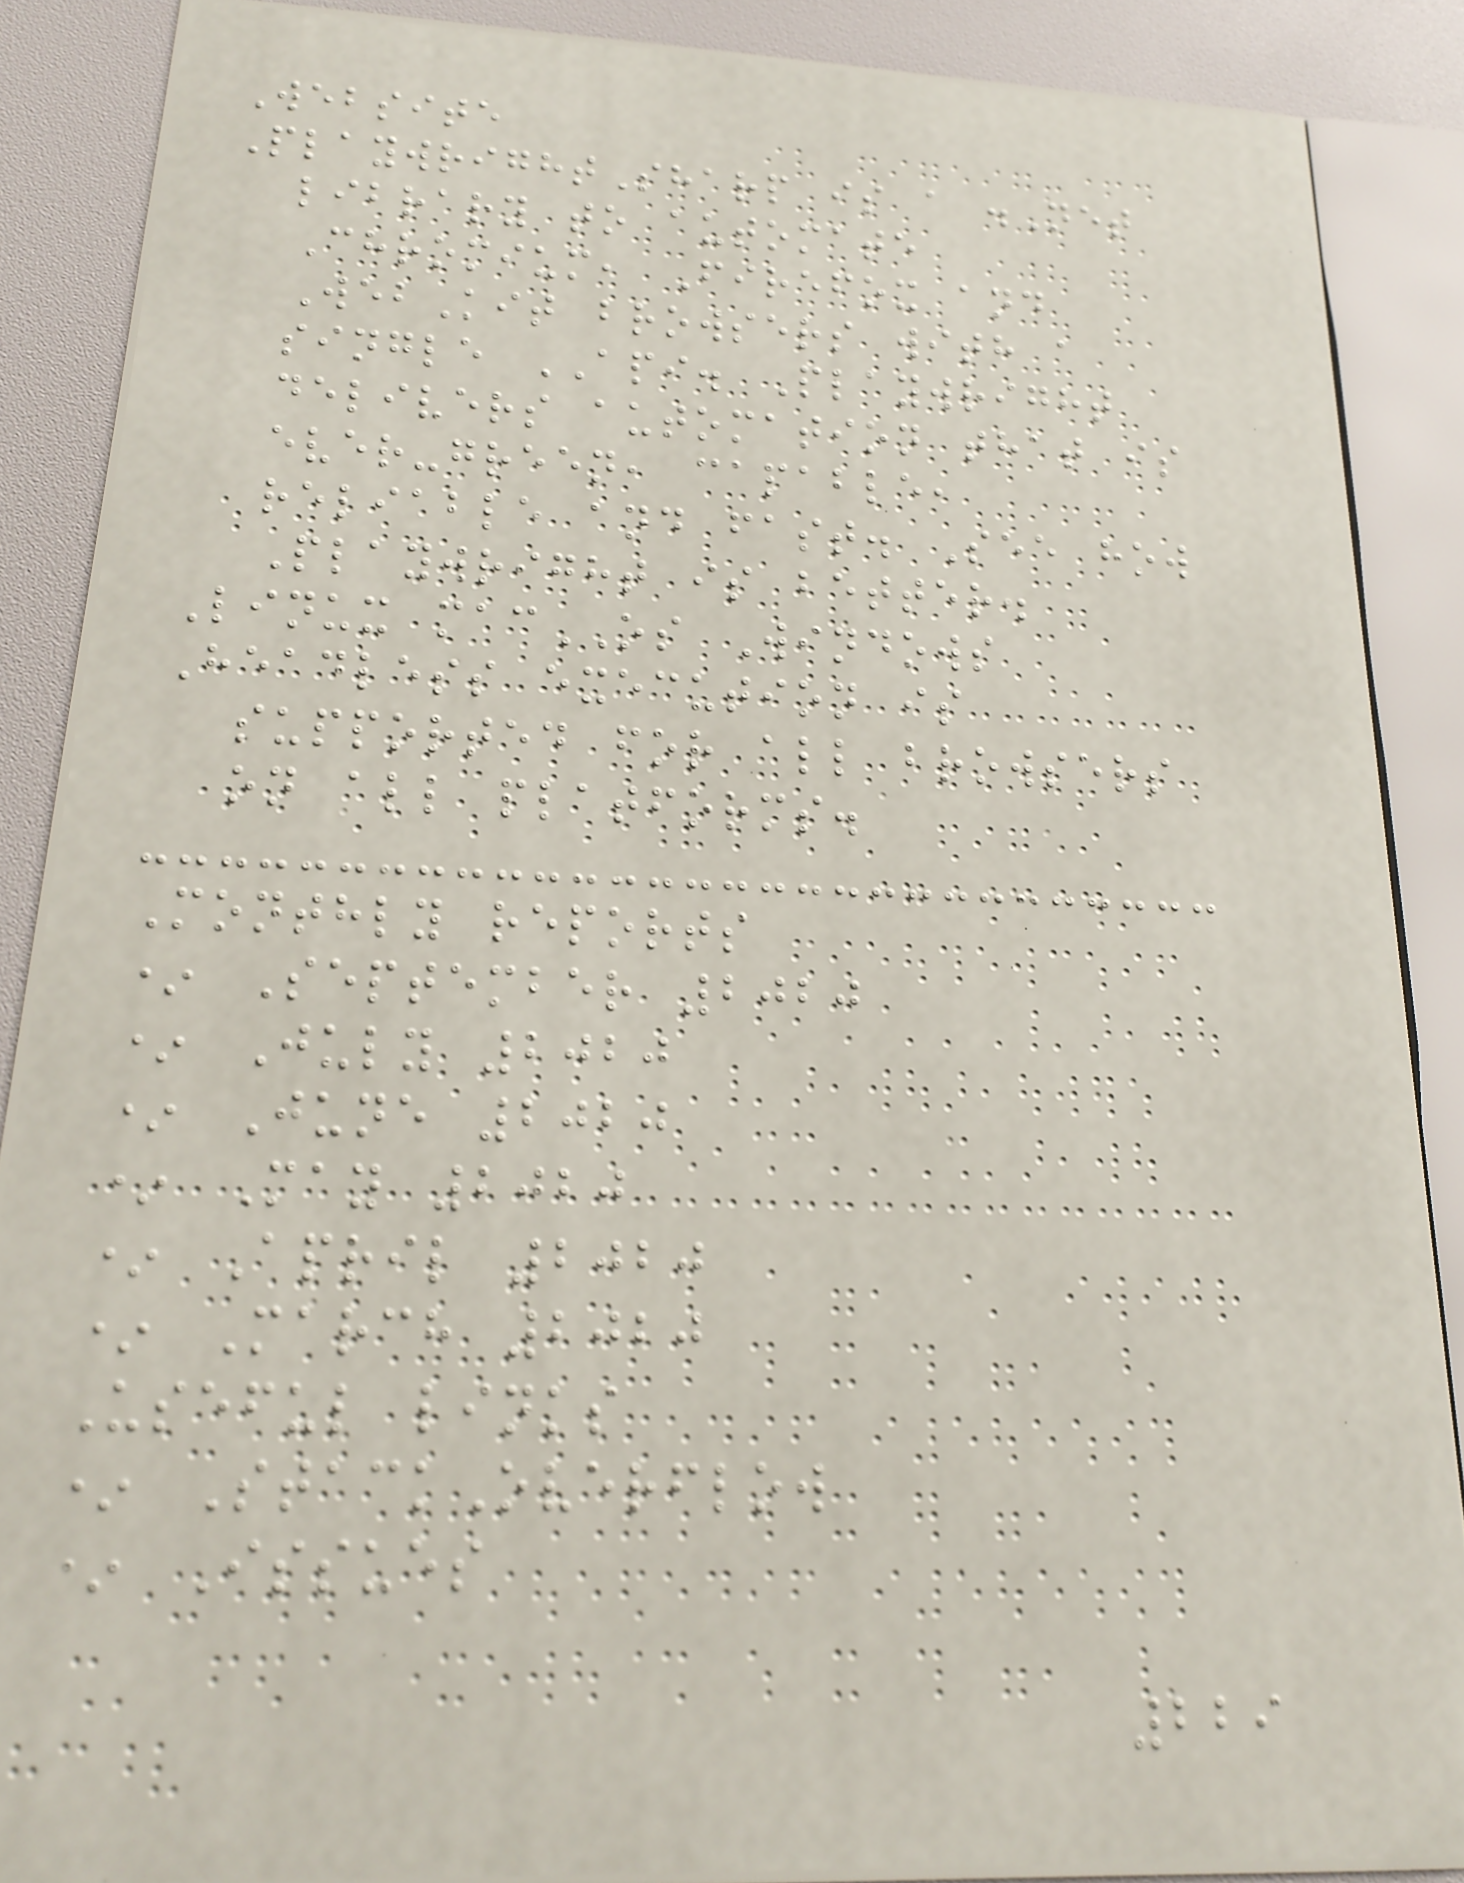Website
PlaywrightSharp is a .Net
library to automate
Chromium, Firefox and
WebKit browsers with a
single API. Playwright
delivers automation that is
ever-green, capable,
reliable and fast. See how
Playwright is better.
Linux macOS Windows
Headless execution is
supported for all browsers
on all platforms.
Monthly reports
* September 2020
* July 2020
* June 2020
* May 2020
* April 2020
* March 2020
Useful links
* StackOverflow
* Issues
229
